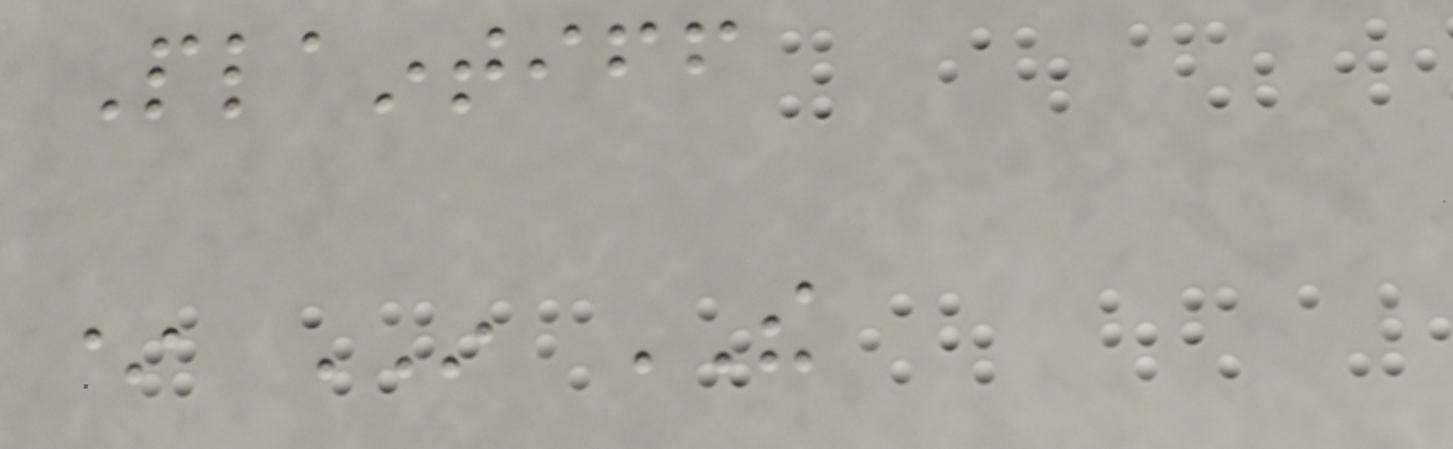Plaintiff
* IN THE
